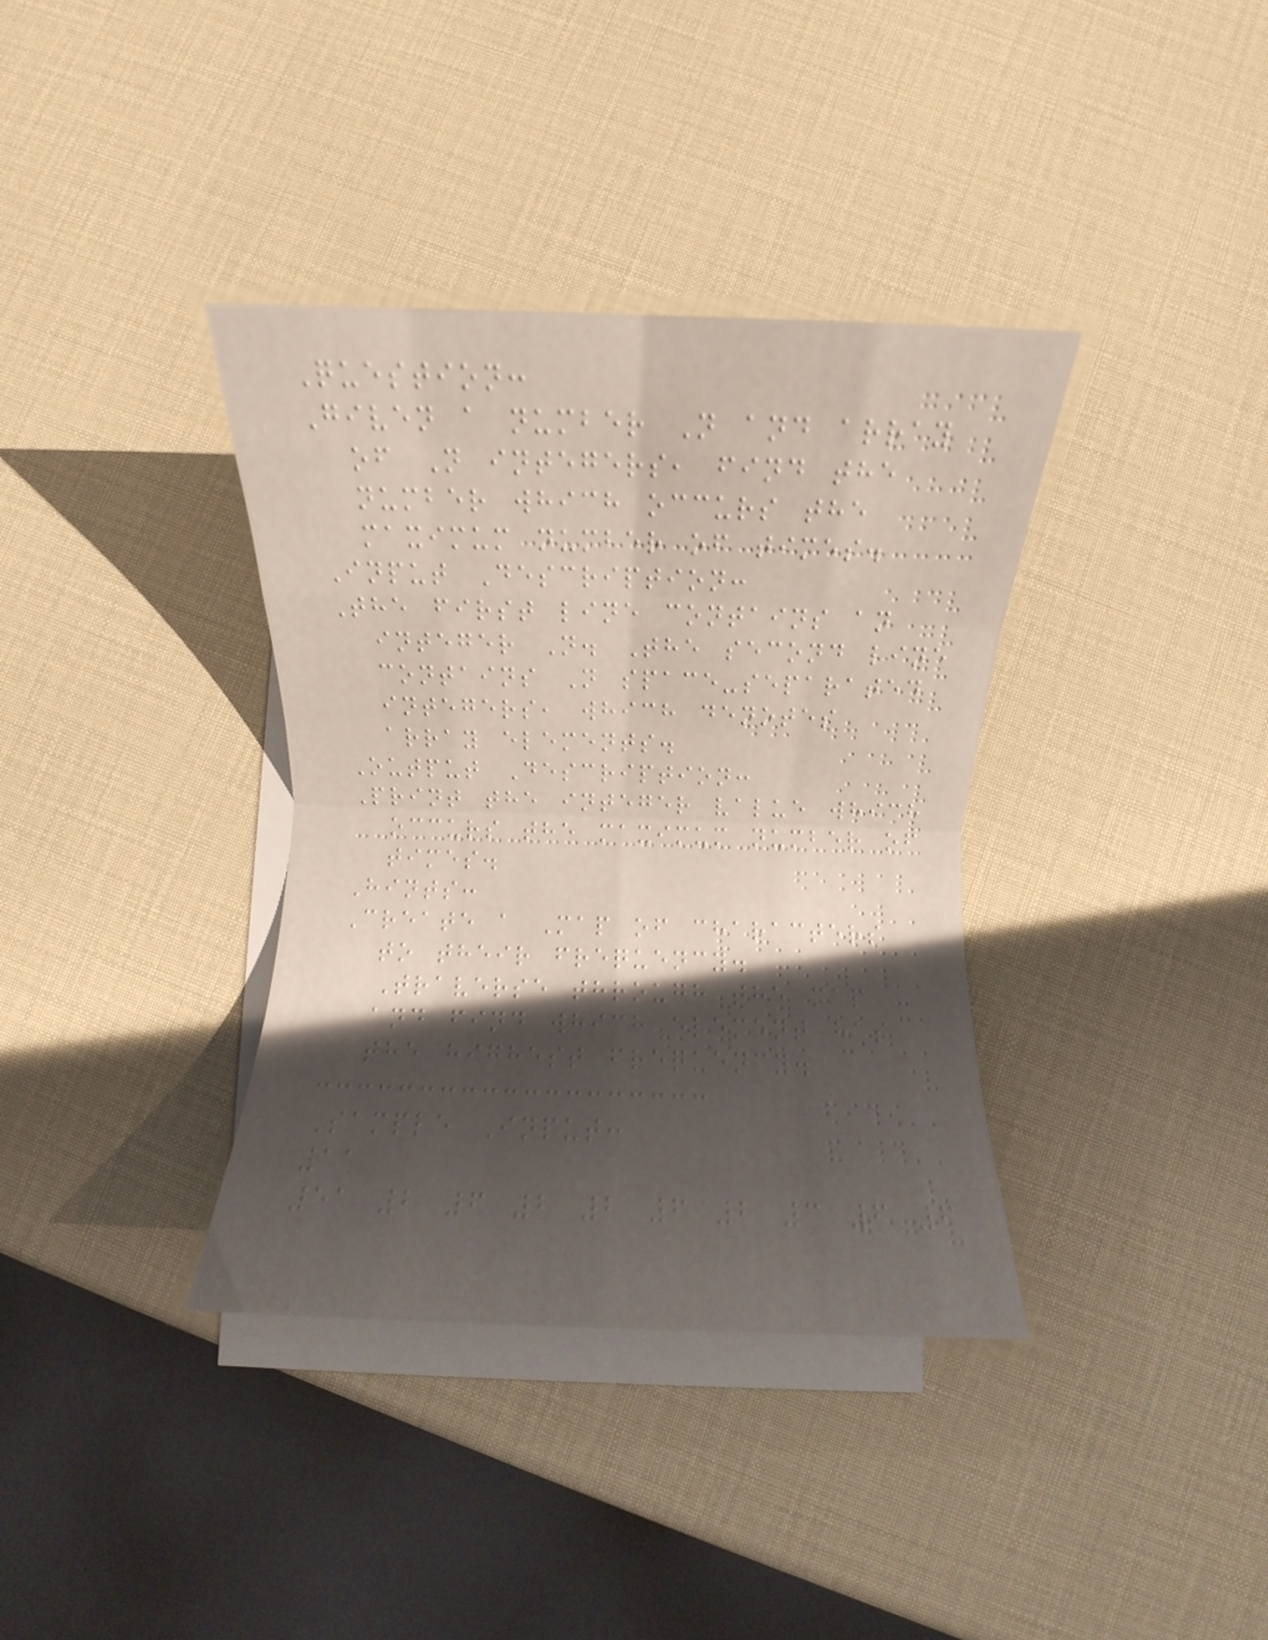Question:
Given a number N and array
of N integers, find the
number which occurs the
maximum number of times.
Input Description:
The first line contains an
integer N. The second line
contains N space-separated
integers, which denotes
array elements.
Output Description:
Print the integer value which
occurs the maximum number of
times.
Hints:
Create a Map of characters
to their frequency.
Traverse through the map
and find which element has
the highest frequency.
Sample Input:
11
51 2 6 2 2 6 2 3 6 6
